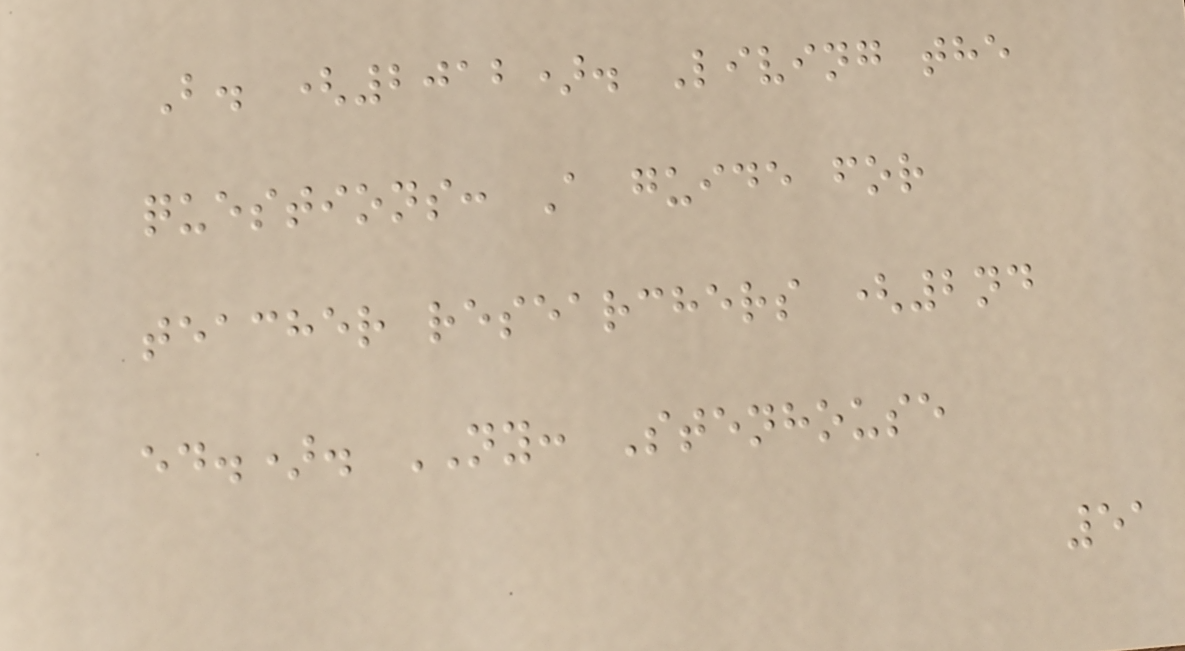B. (2012). Living the
questions: A guide for
teacher researchers (2nd
ed.). NY: Stenhouse
51
